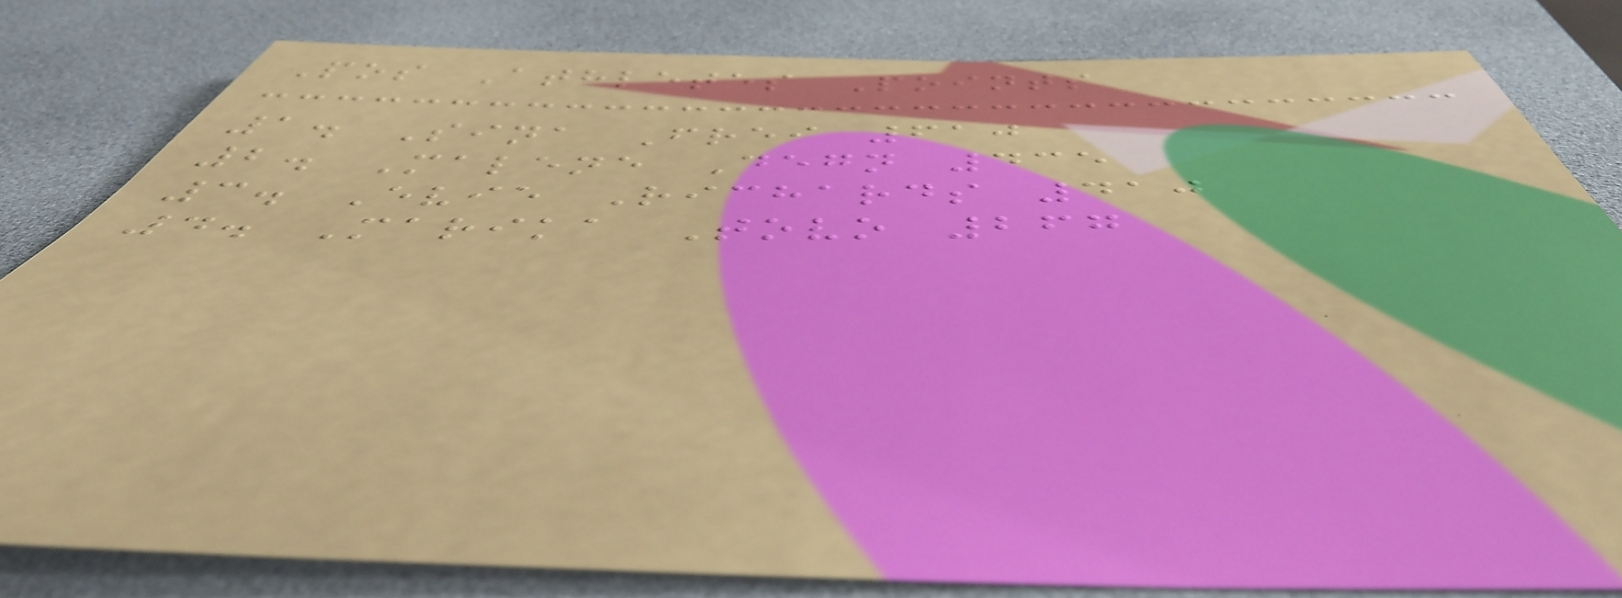Pos Athletes Points
1. Sina Frei 610
2. Malene Degn 435
3. Evie Richards 410
4. Marika Tovo 267
